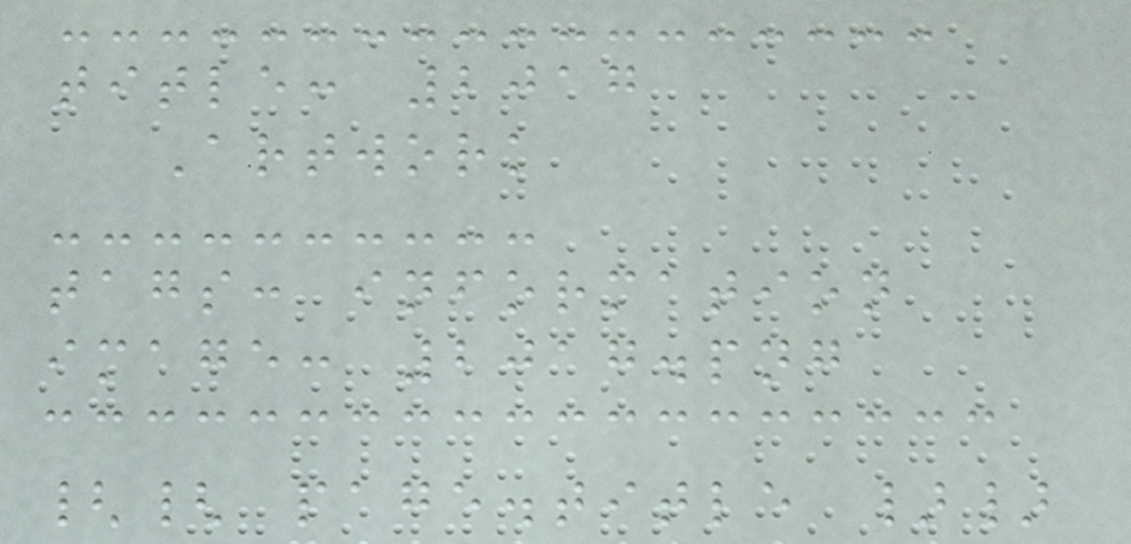title: 2017
Artwork
tags: information
image: 2017.png
{{ page.title }}
